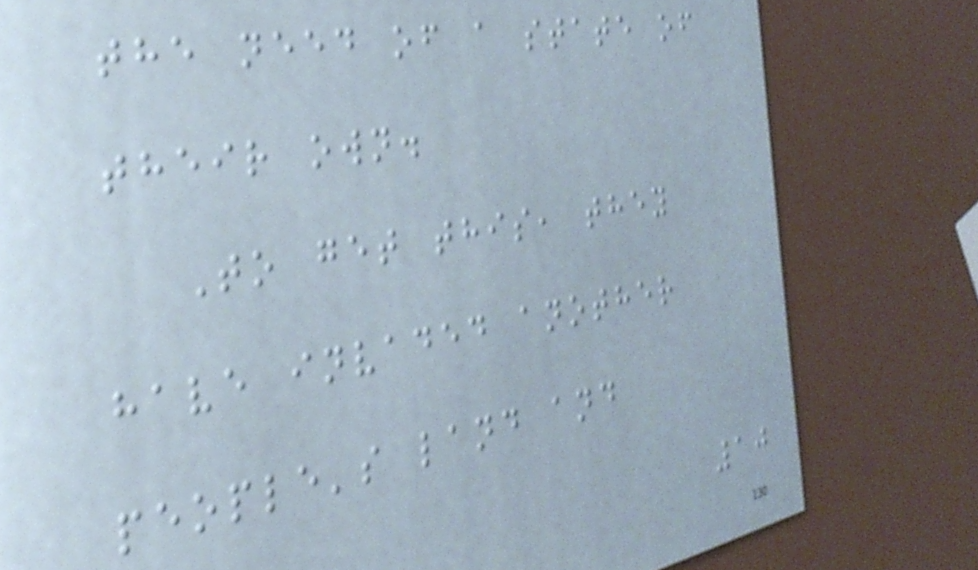the need of a state of
their own.
To get this, they
have invaded another
people's land and
10
